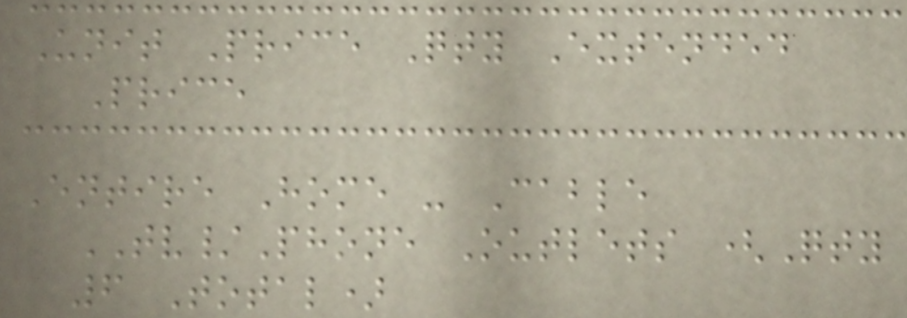Unit Price Qty Extended
Price
Entire Home - Cable
TV/Phone Outlets (Qty
6 Total)
